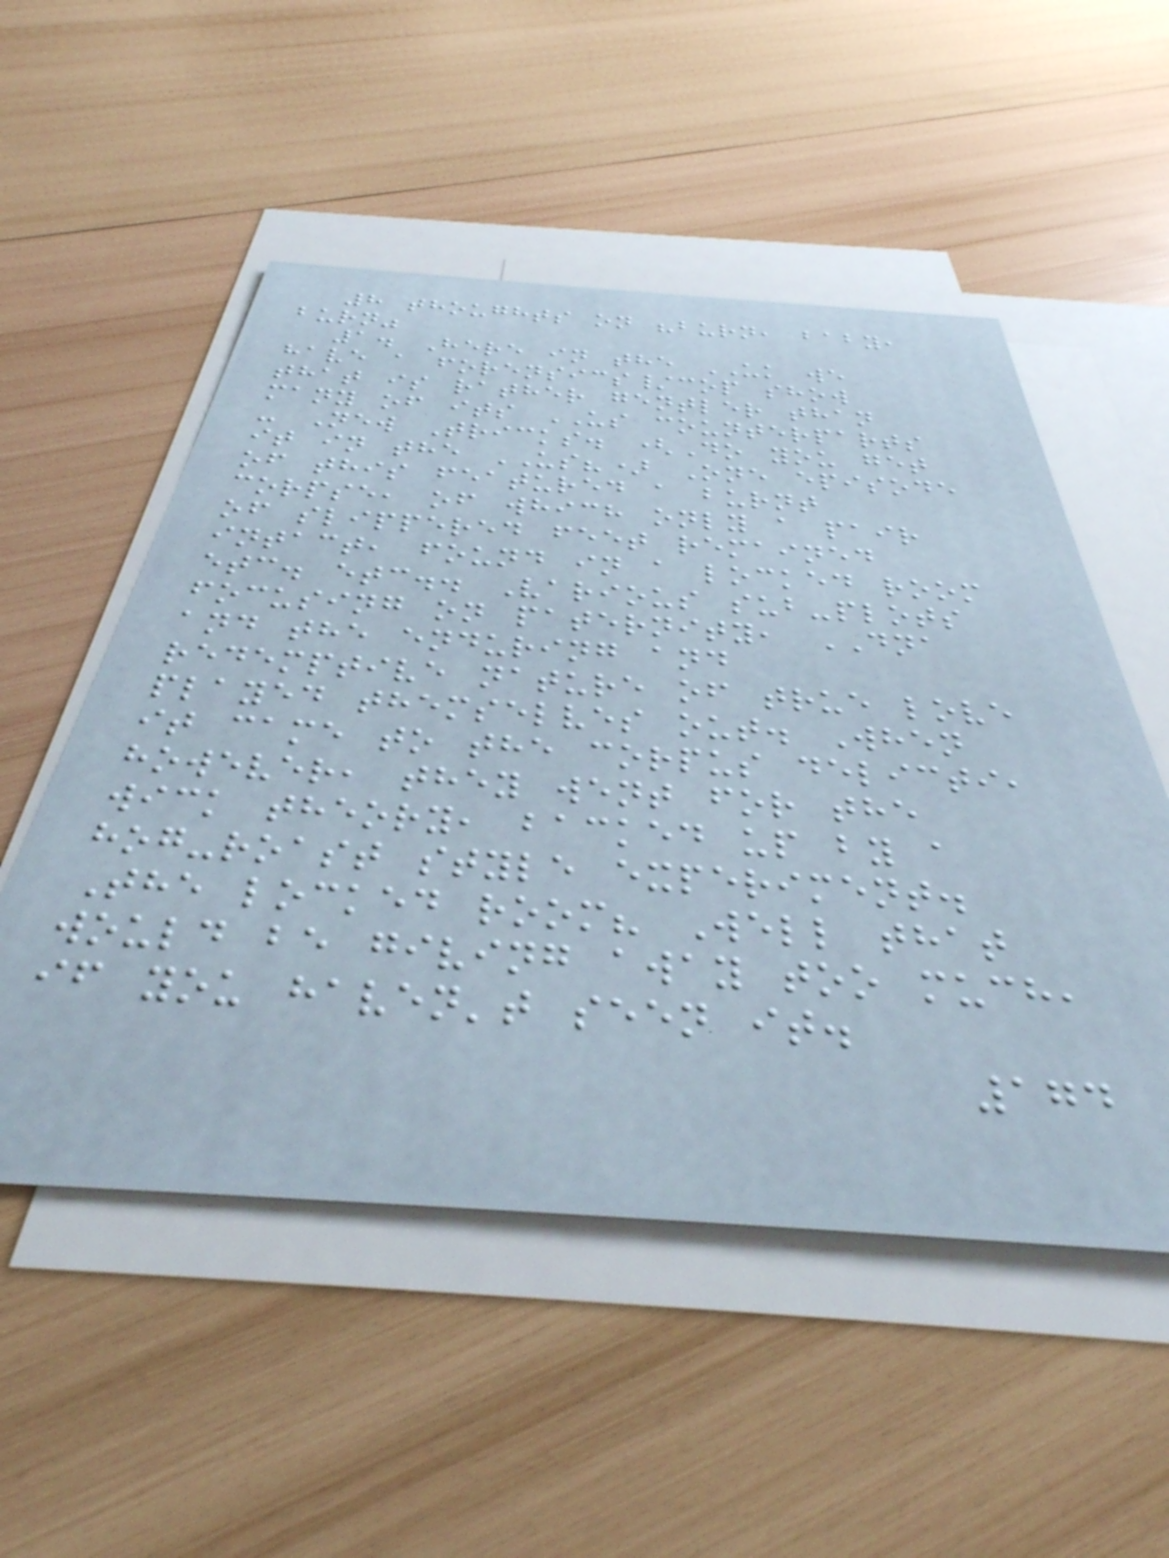8 thoughts on "burn, baby,
burn"
1. Here in the UK we
have a forensics/cop show
that is rather gentler than
many of its US counterparts
- New Tricks. (Do you get
it in the US?) One episode
of this featured a burnt
corpse, of which only a pair
of slippered feet remained
intact, found in a locked room
etc. etc.. Various sub-plots
focusing on paternity, DNA
and the enduring and
redemptive nature of true love
played themselves out. When
it came to the corpus delicti,
however, they went for the
wick theory, backed up by a
hog-roast style experiment.
The locked room? Well that
would be giving away too much,
if you haven't seen it.
174
